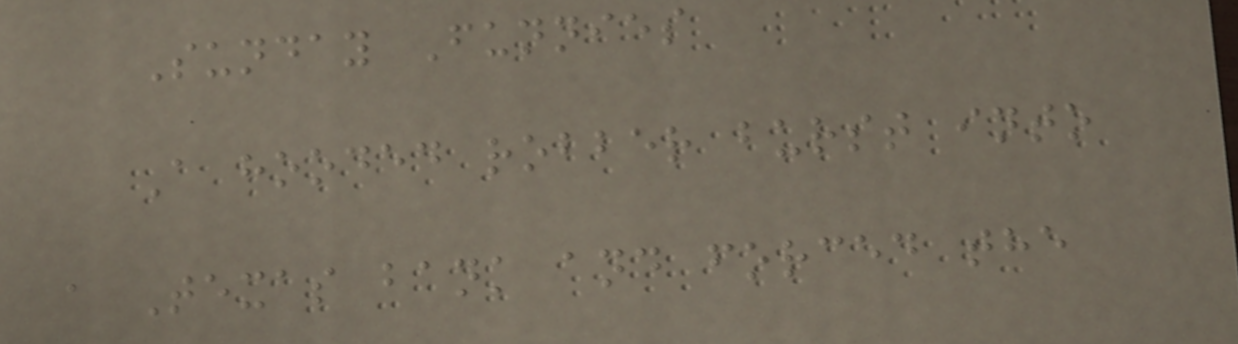Sunday Funnies
A hooded robber burst into
a Texas bank and forced the
